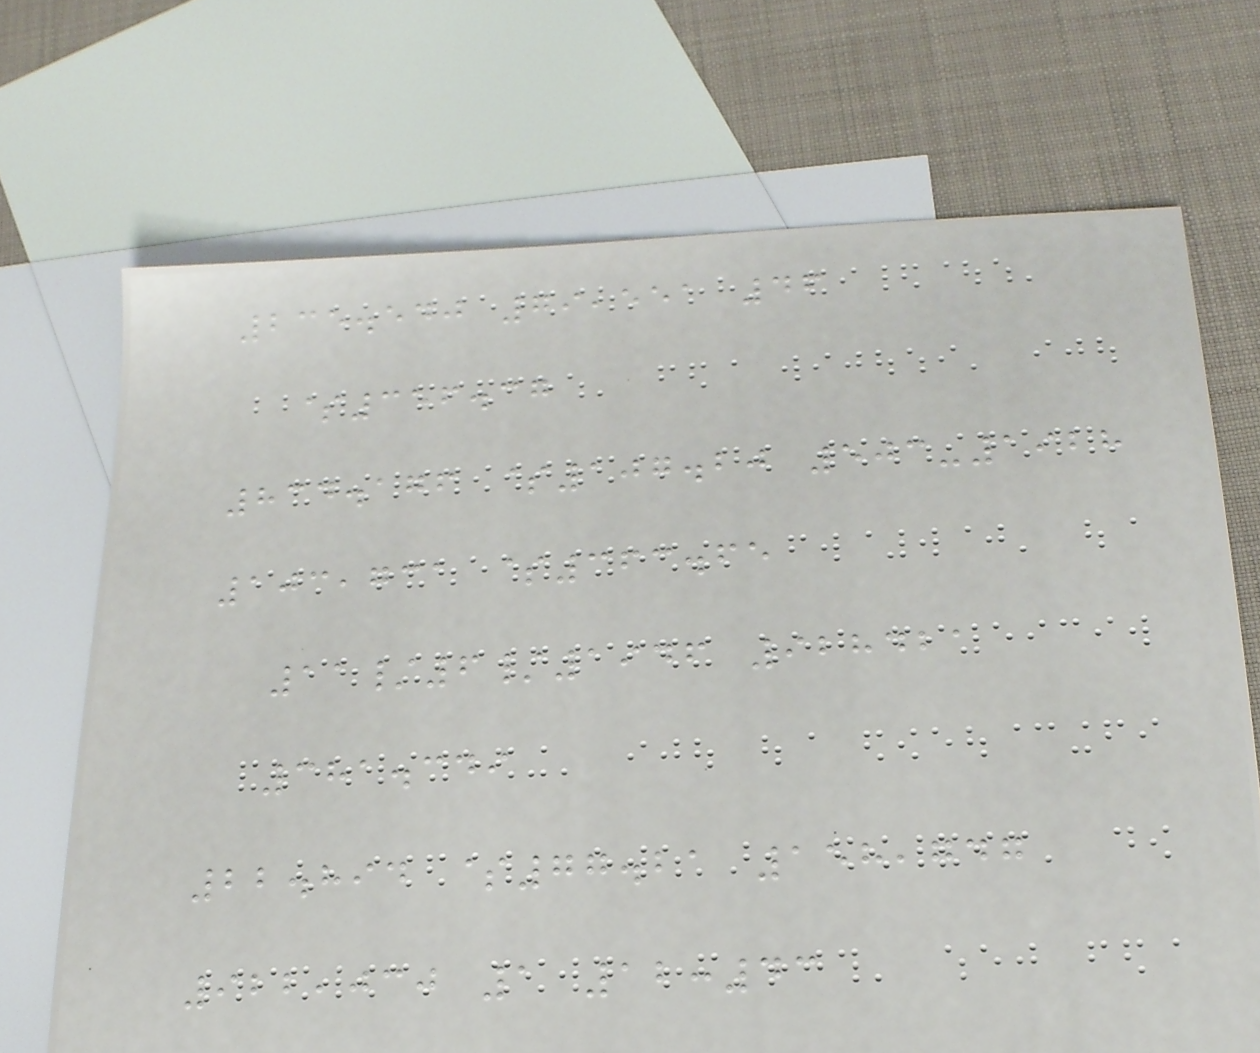235.540 79,551 46
$356.37
834.176 $107.20 503-1928
103,731 $363.65
11/6/1946 928421
381.349
22.894 $77.21 158,747
922,030 1 12:43
